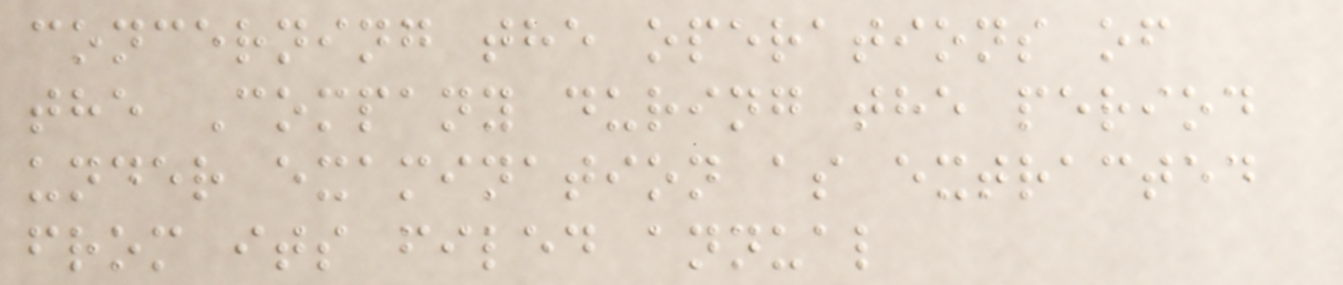concerning the operations of
the Company during the period
under examination as extracted
from its filed annual
